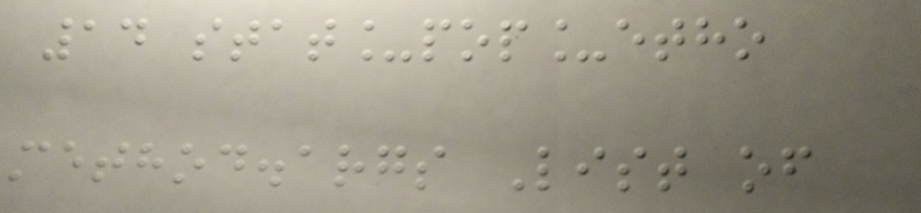14 stat_pop_etho
method.args List of
